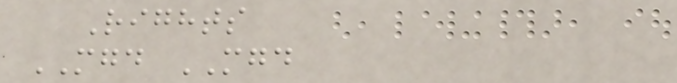Rights
MGD MGD
